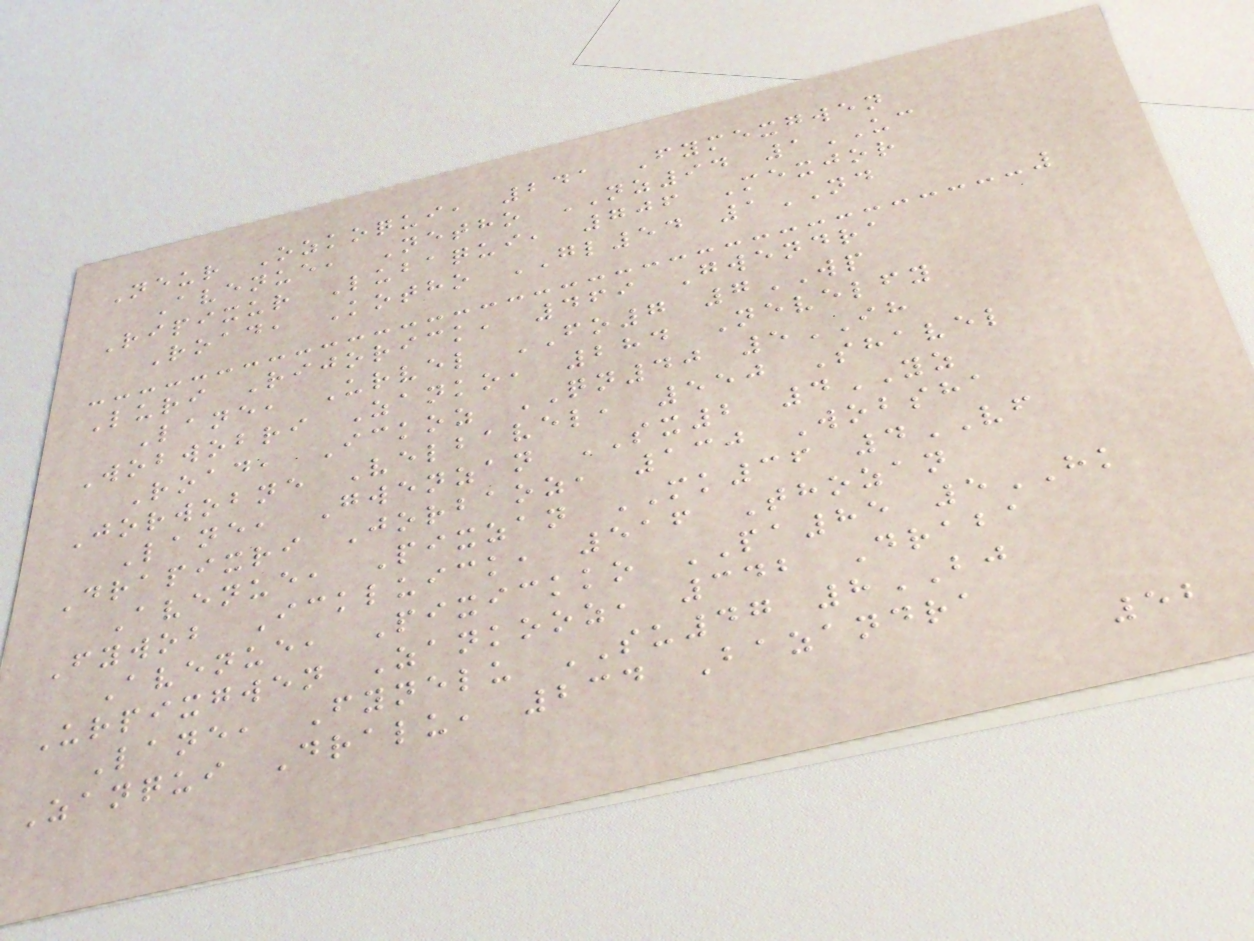Neur Ozkoqui, 241 Fymexgwen
Avenue, Netho NZ94 1UC
Ripixur Lubaqui, 706 Mexjor
Road, Kotho GL54 1ND
Luri Rijorick, 469 Gwendra
Lane, Urvel FO7 7WP
Wobwobri Zanko, 284 Nevelfy
Road, Ickoz QN40 5IH
Jorwobne Velbavel, 550 Shavel
Lane, Gwenzan SX2 4YZ
Drapixri Jorbaoz, 130 Wobsha
Avenue, Pixzan MK36 4VF
Fywob Ickluick, 516 Thozan
Avenue, Pixickko PA85 5HK
Urpixgwen Zankooz, 342 Draba
Lane, Fynelu SU47 8BJ
Zanqui Dralu, 234 Bazandra
52
